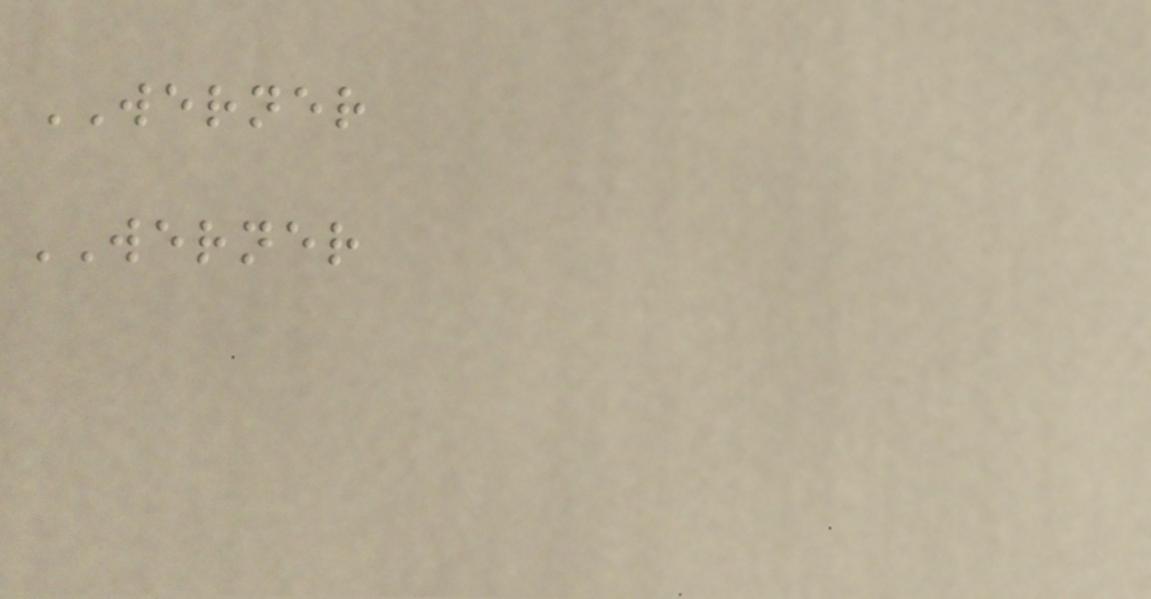WERNER
WERNER
